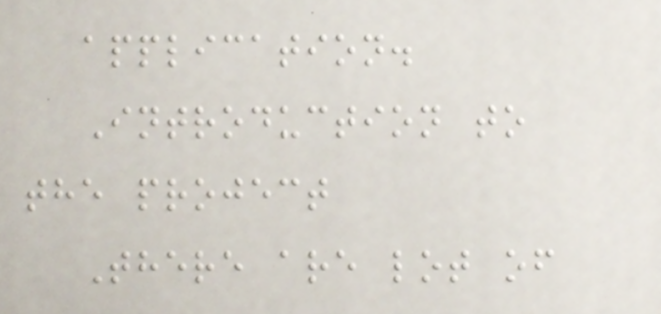application.
Introduction to
the project
There are lot of
